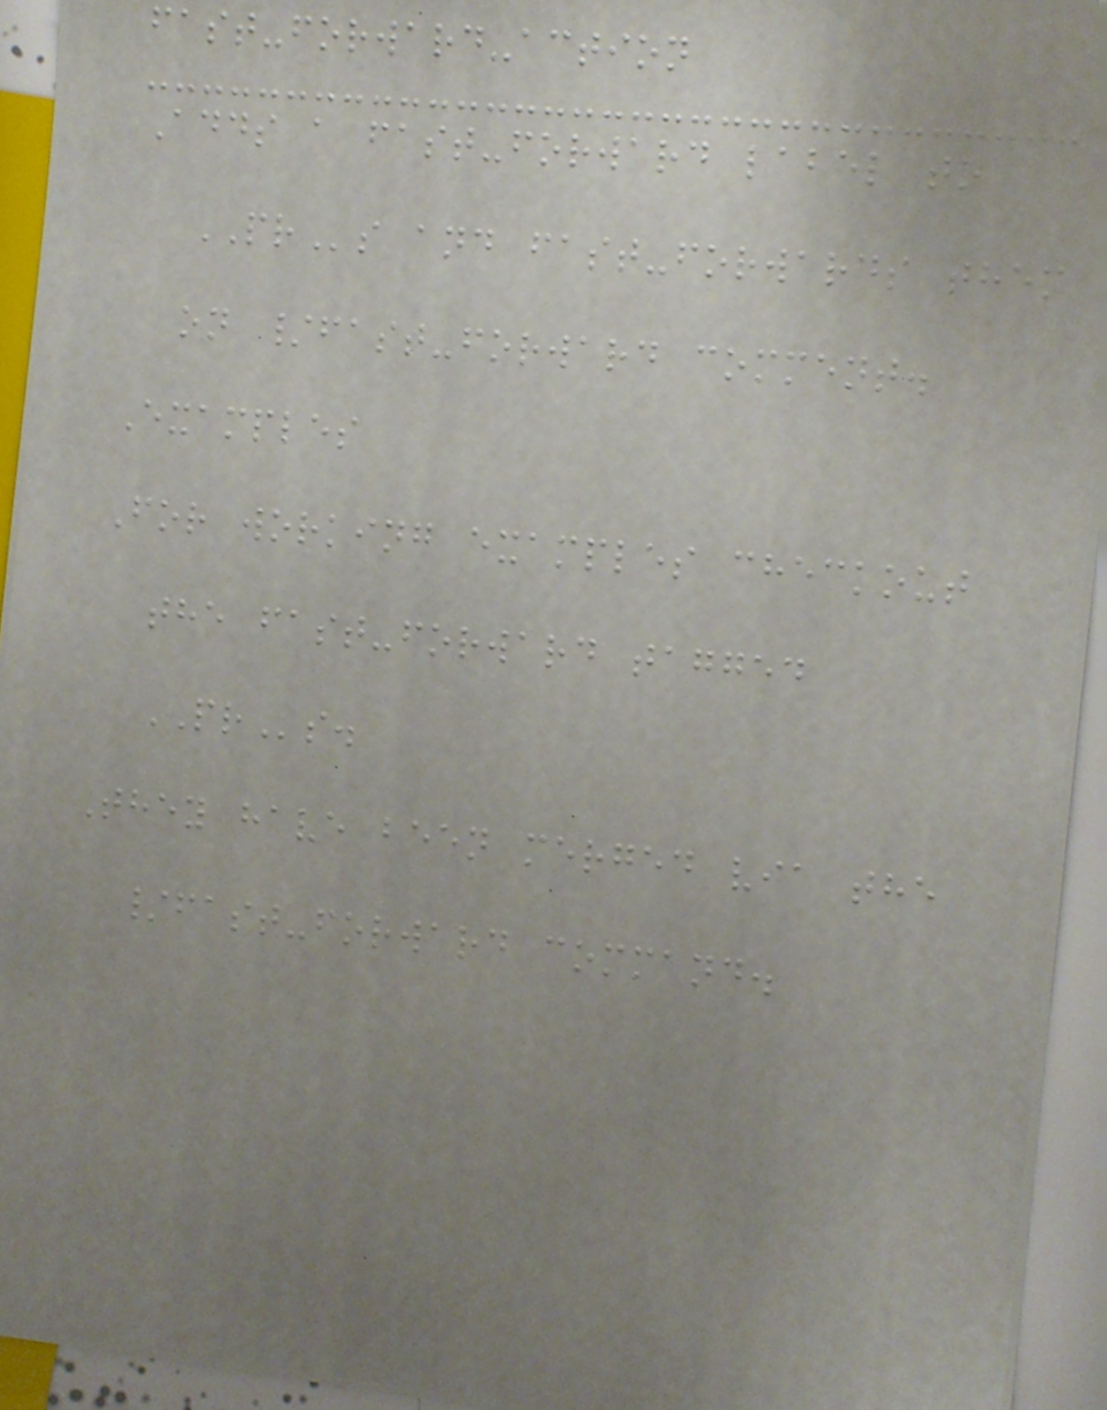fast-forward-action
Adds a fast-forward label to
PRs and fast-forwards them
on /fast-forward comment.
Examples
For working examples checkout
the fast-forward tagged
PRs.
They have been merged via the
/fast-forward command.
